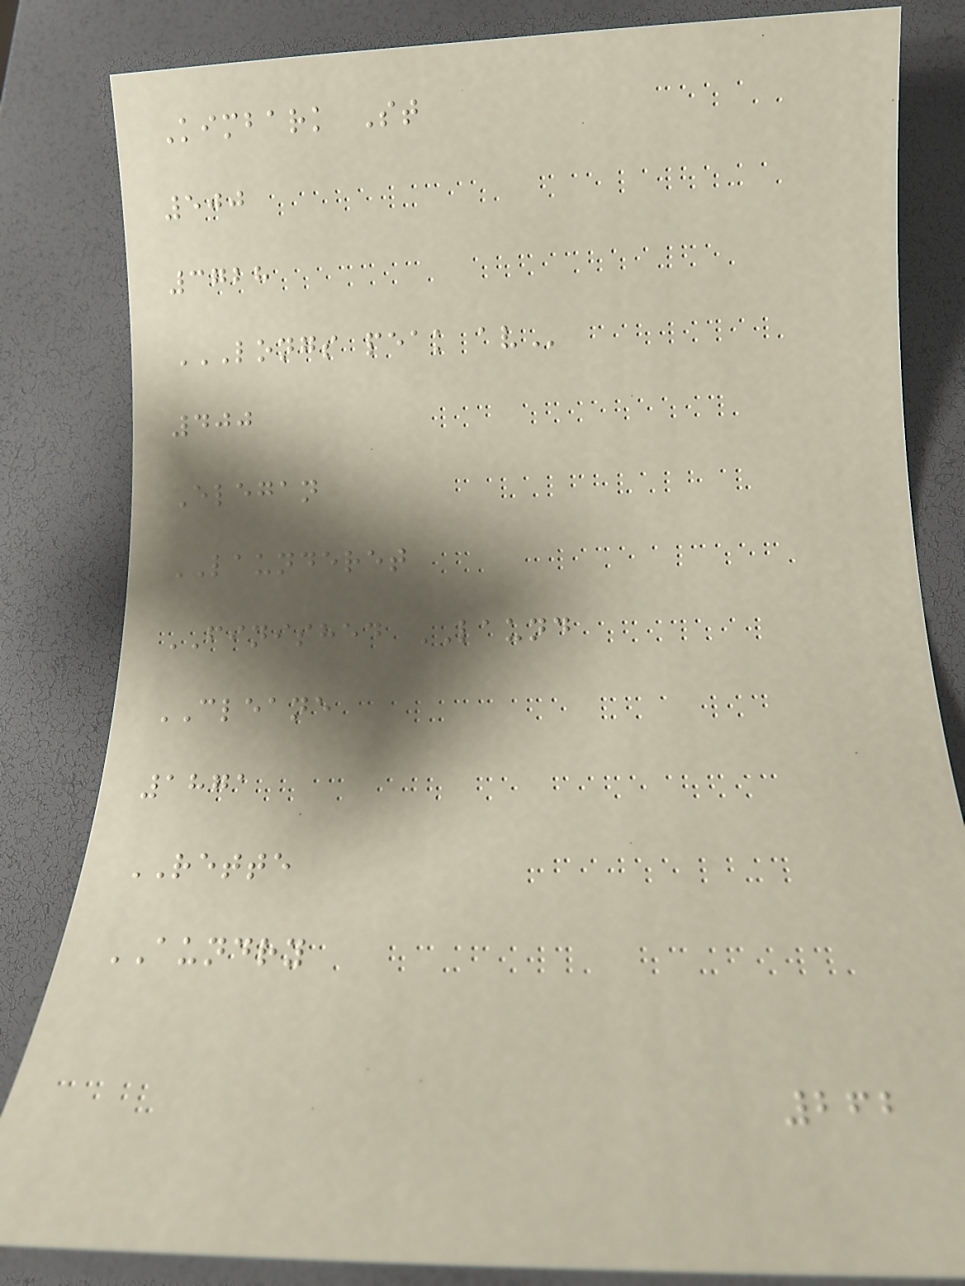Kimbark St
500
3728
LONGS PEAK AV
400
Elegan
LAUNDERET
FINISHED LAUND
CLEANE
1871
RETTE
AUNDRY
262
